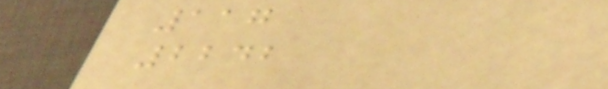117
2242
